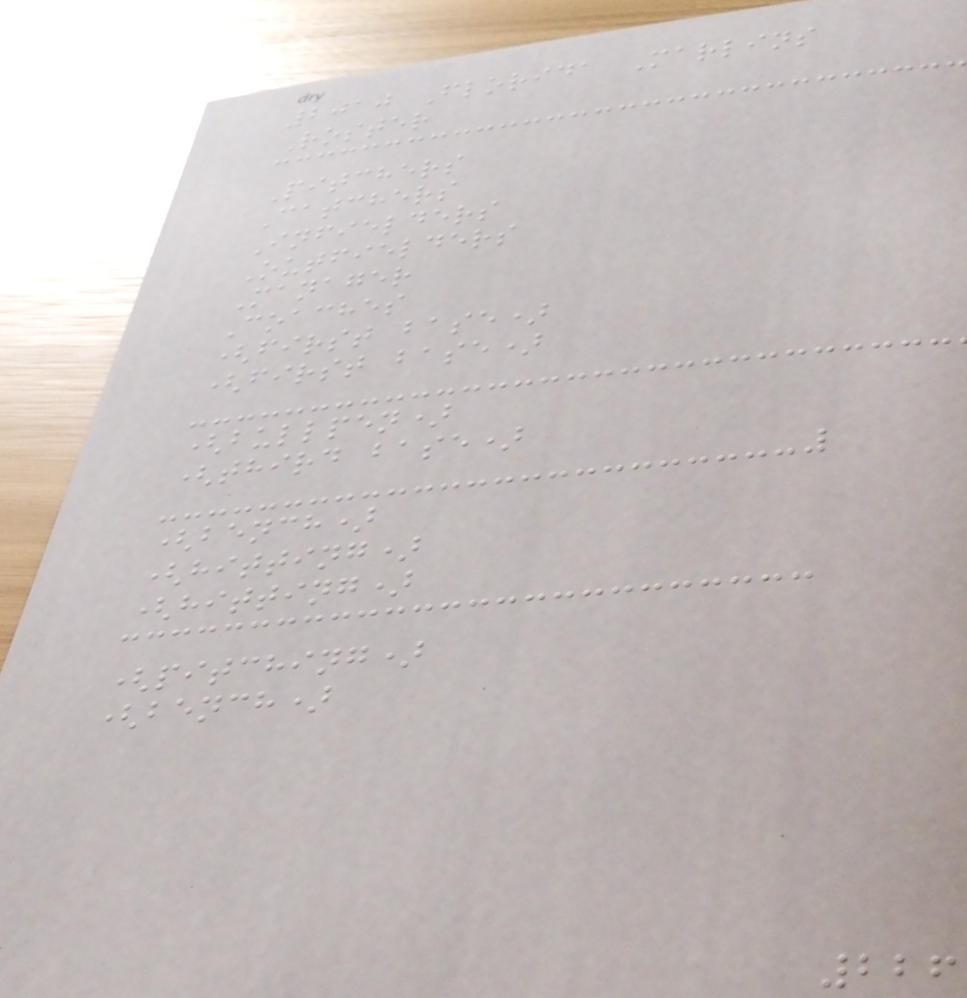2010 Florida Marlins
Roster
Pitchers
Catchers
Infielders
Outfielders
Manager
Coaches
(first base)
(first base)
(bullpen)
(third base)
(bench)
(hitting)
(hitting)
(pitching)
(bench)
226
